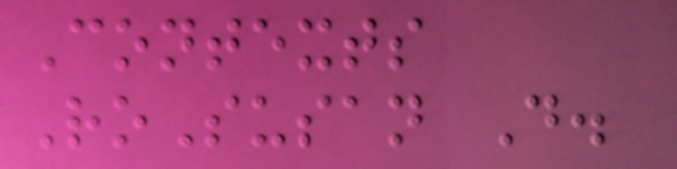Contexts
RoSusan D.
